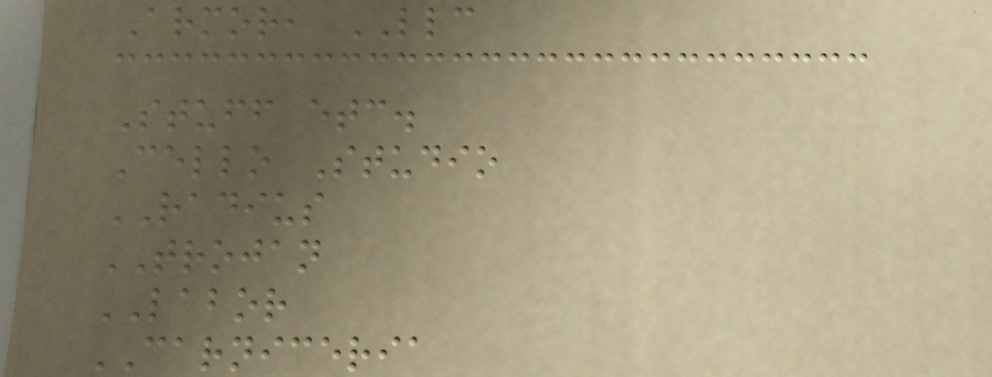Armor, LLC
Stuff etc.
Cello Studio
RADIUS
TROJAN
LABOR
CARNICERIA
